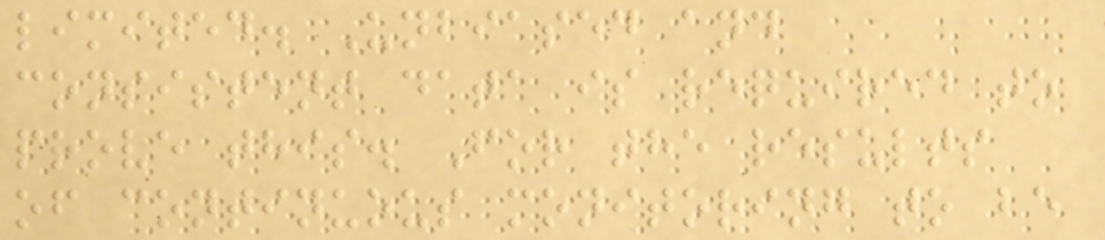limited. Unbiased and
consistent data is required to
prove this. For the results
of continuous monitoring to be
